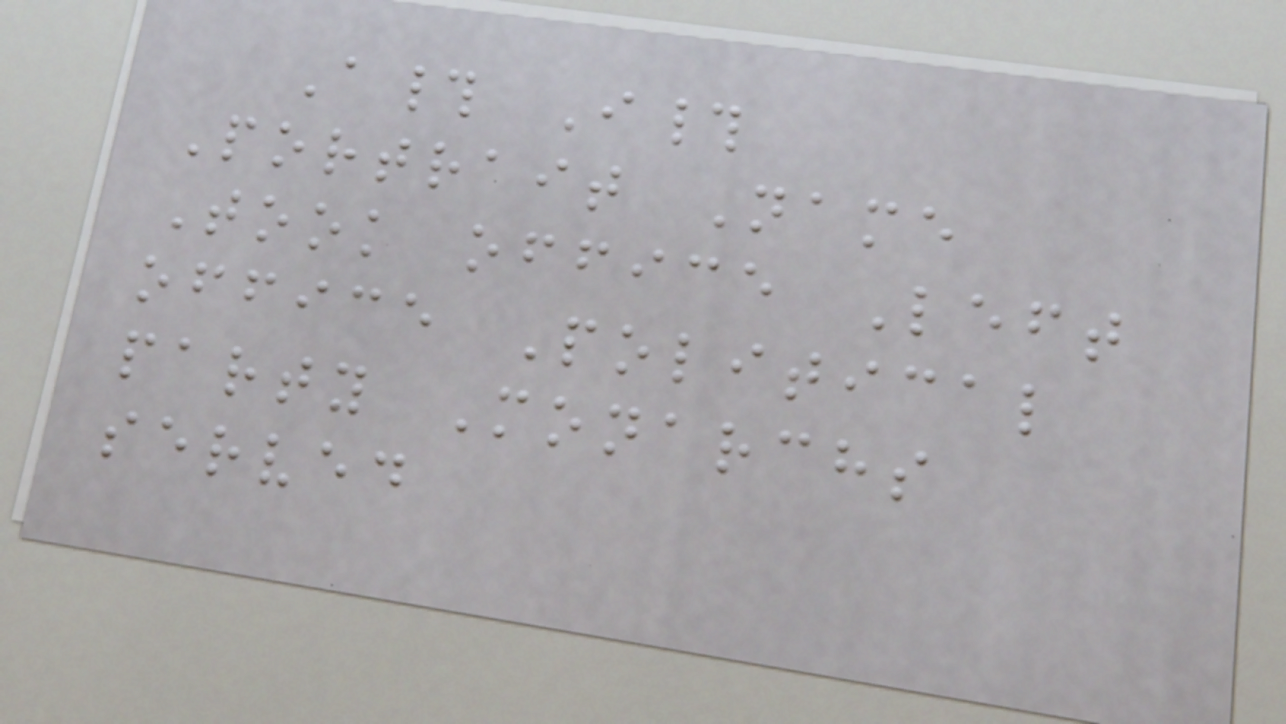A# I#
Portrait Name
Took office Left
office Political
party Monarchs
served
